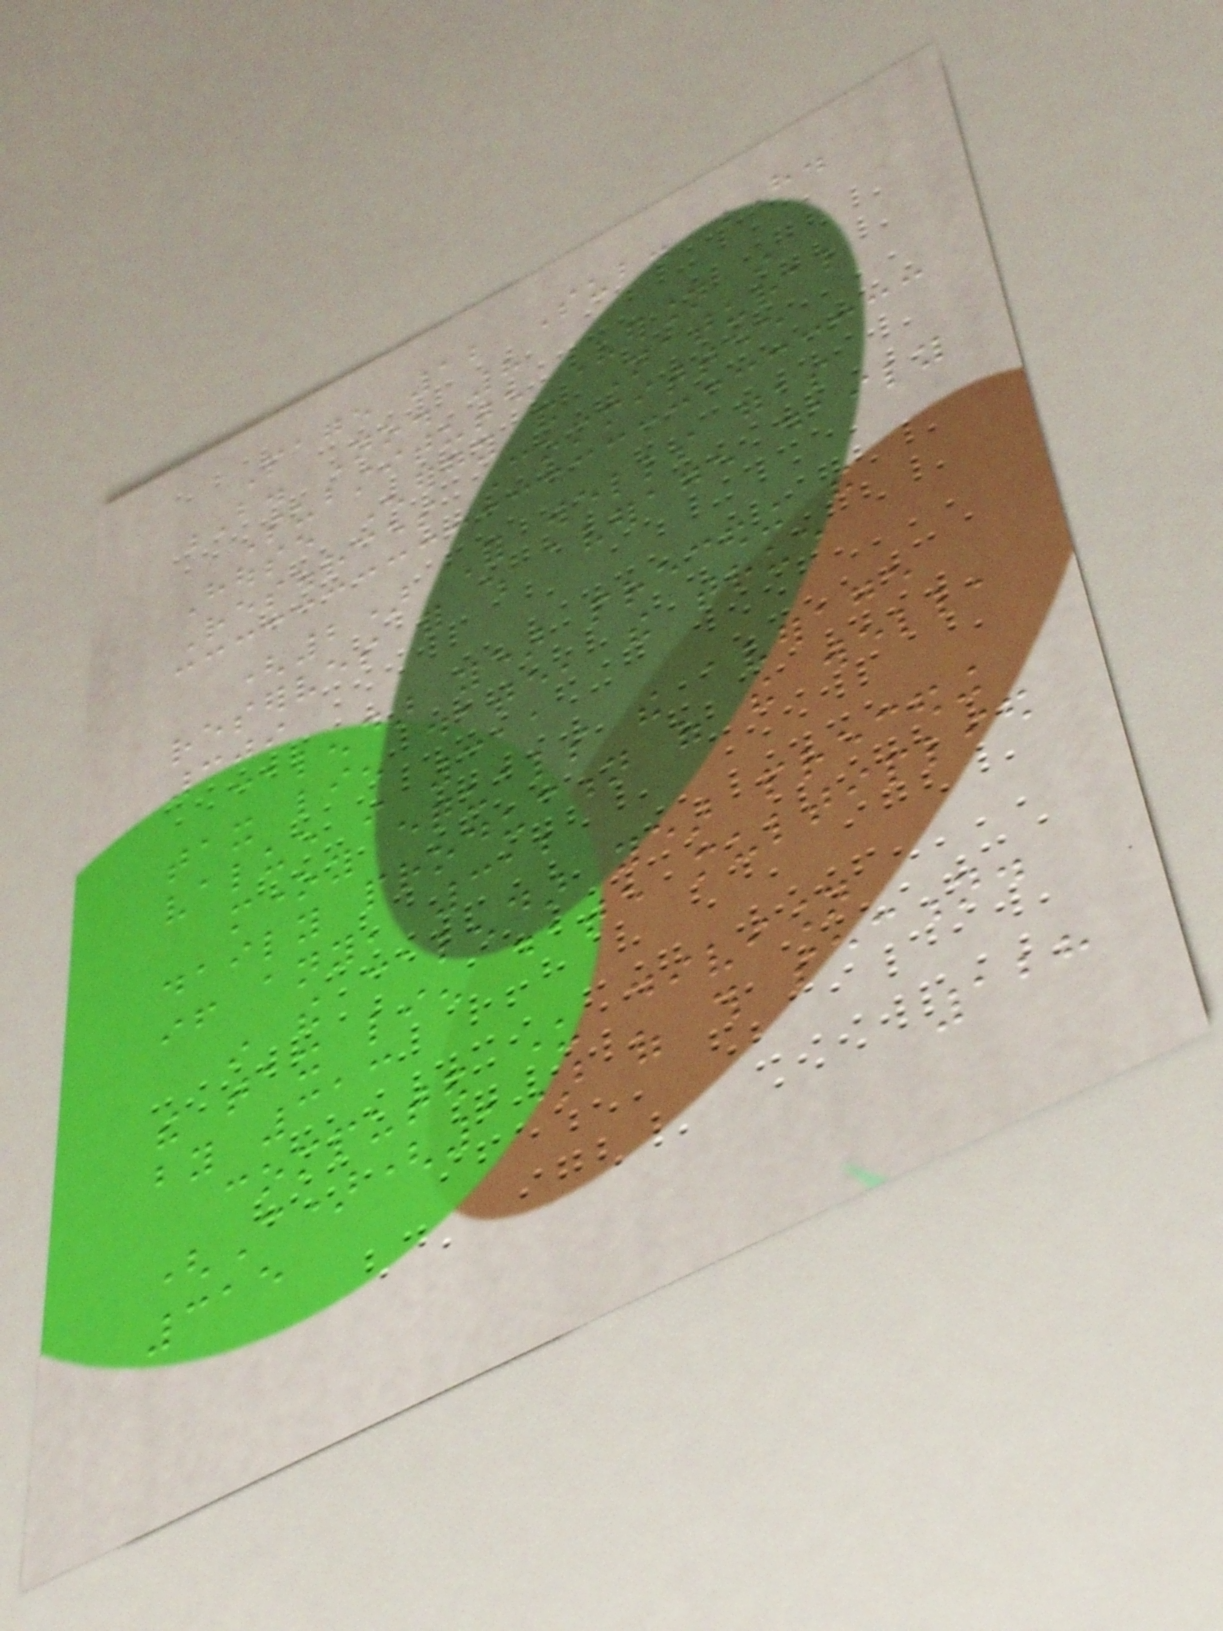Page 12 Sub. H.
B. No. 8
Substitute Version in
House Energy and Natural
Resources Committee
(2) For wells gas
reserves for which average daily
309
calendar year preceding the
tax lien date, the true
value in 311
money equals the average
daily production of the well,
if any, 312
in the calendar year preceding
the tax lien date multiplied
by 313
computed under division
(C)(1) of this section.
315
128
